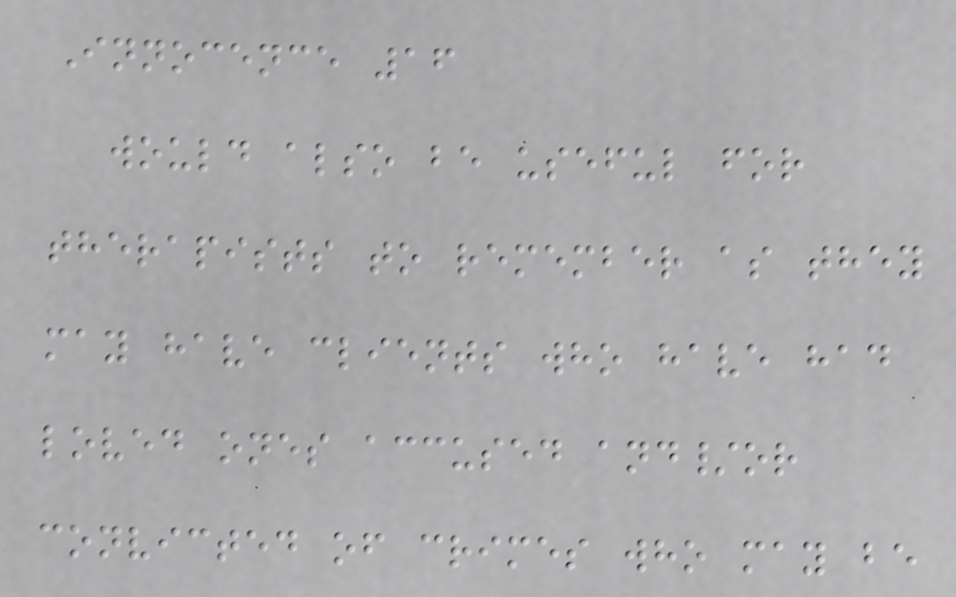Innocence 16
would also be useful for
therapists to remember as they
may have clients who have had
loved ones accused and/or
convicted of crimes who may be
